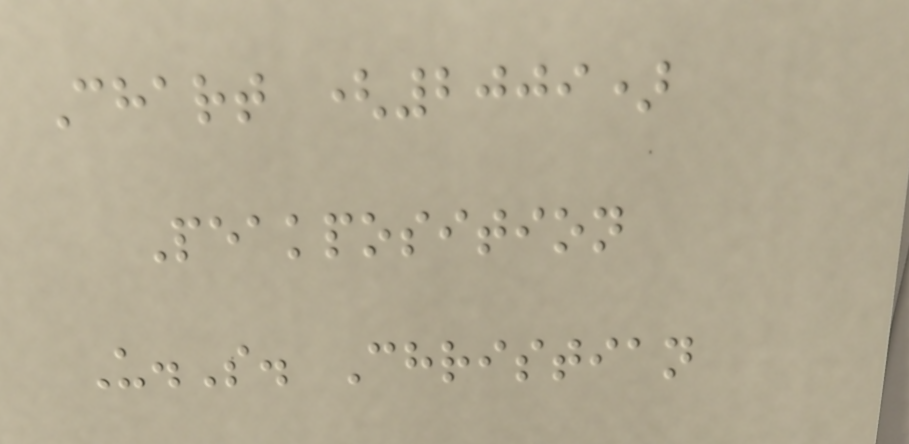Chart (2009)
Peakposition
U.S. Christian
